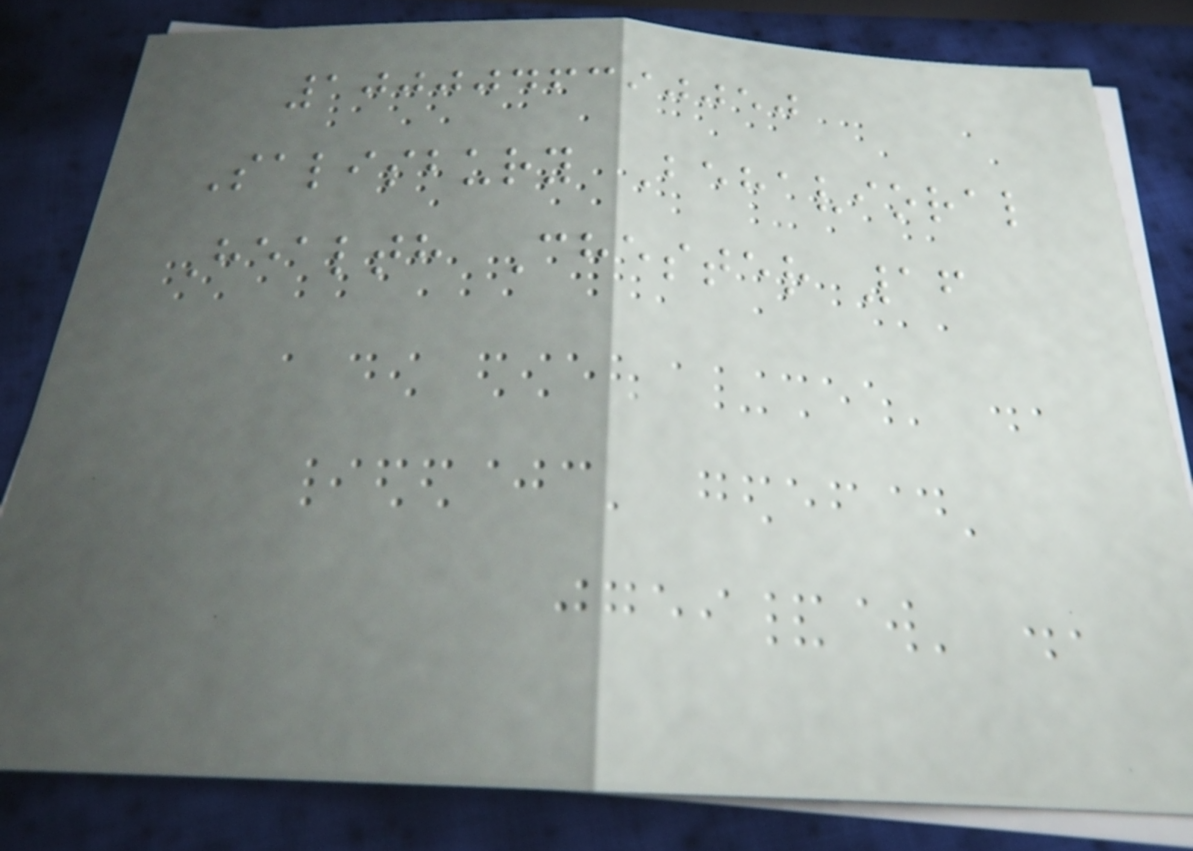1000046390050
Salisbury Behavioral
Health Chester 16
